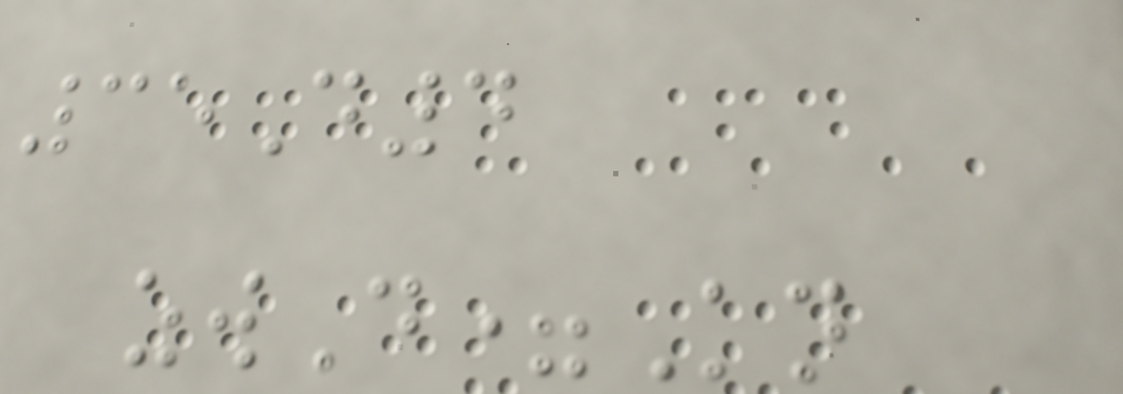35D4
zwD=Kn
